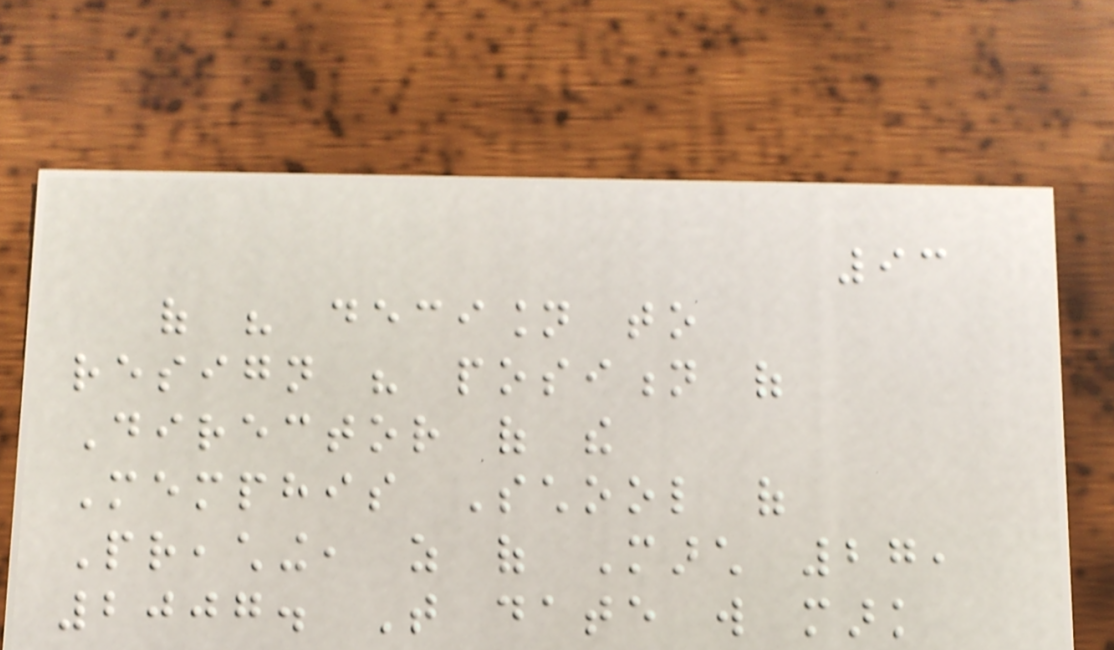93
of his decision to
resign his position of
Director of the
Memphis School of
Preaching, as of March 27,
2007. That date will mark
